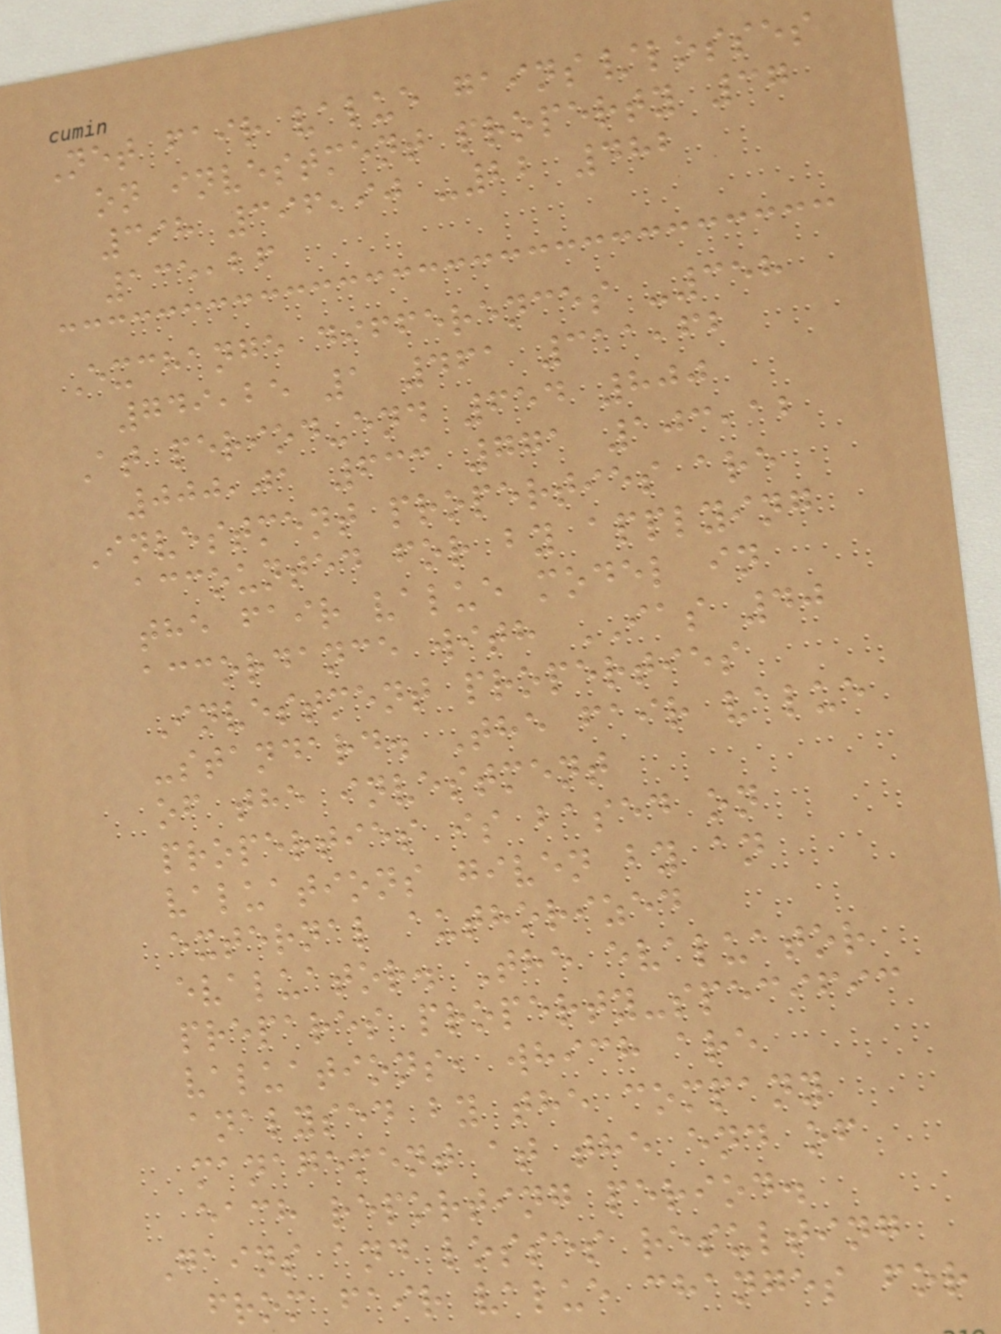Net fair value gains/losses
on investment property 37
398 396,90 -22 482
135,26
Exchange differences -358
749,25 1 461 311,62
At period-end 654 800
000,01 633 771 103,12
Investment properties are
accounted for by applying
the fair value model in
accordance with IAS 40
Investment properties
-standard. The fair value
of the investment
properties is based on
valuations given by an
external authorized
evaluator. The evaluator
prepares property-specific
valuations, which are
analysed by the company
management at the end of
each reporting period.
Gains and losses resulting
from fair value changes for
